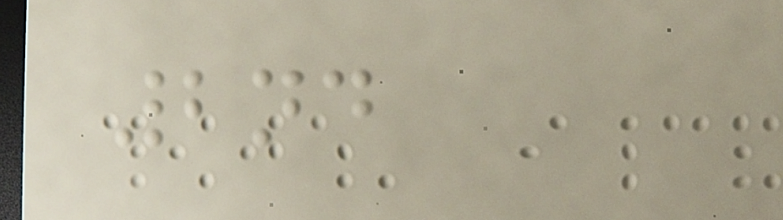2nd
